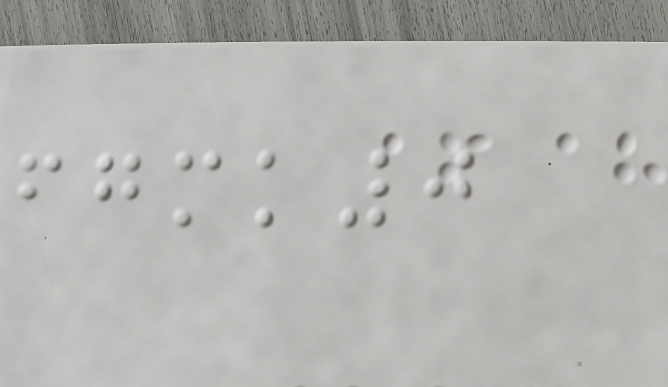fgmk0
